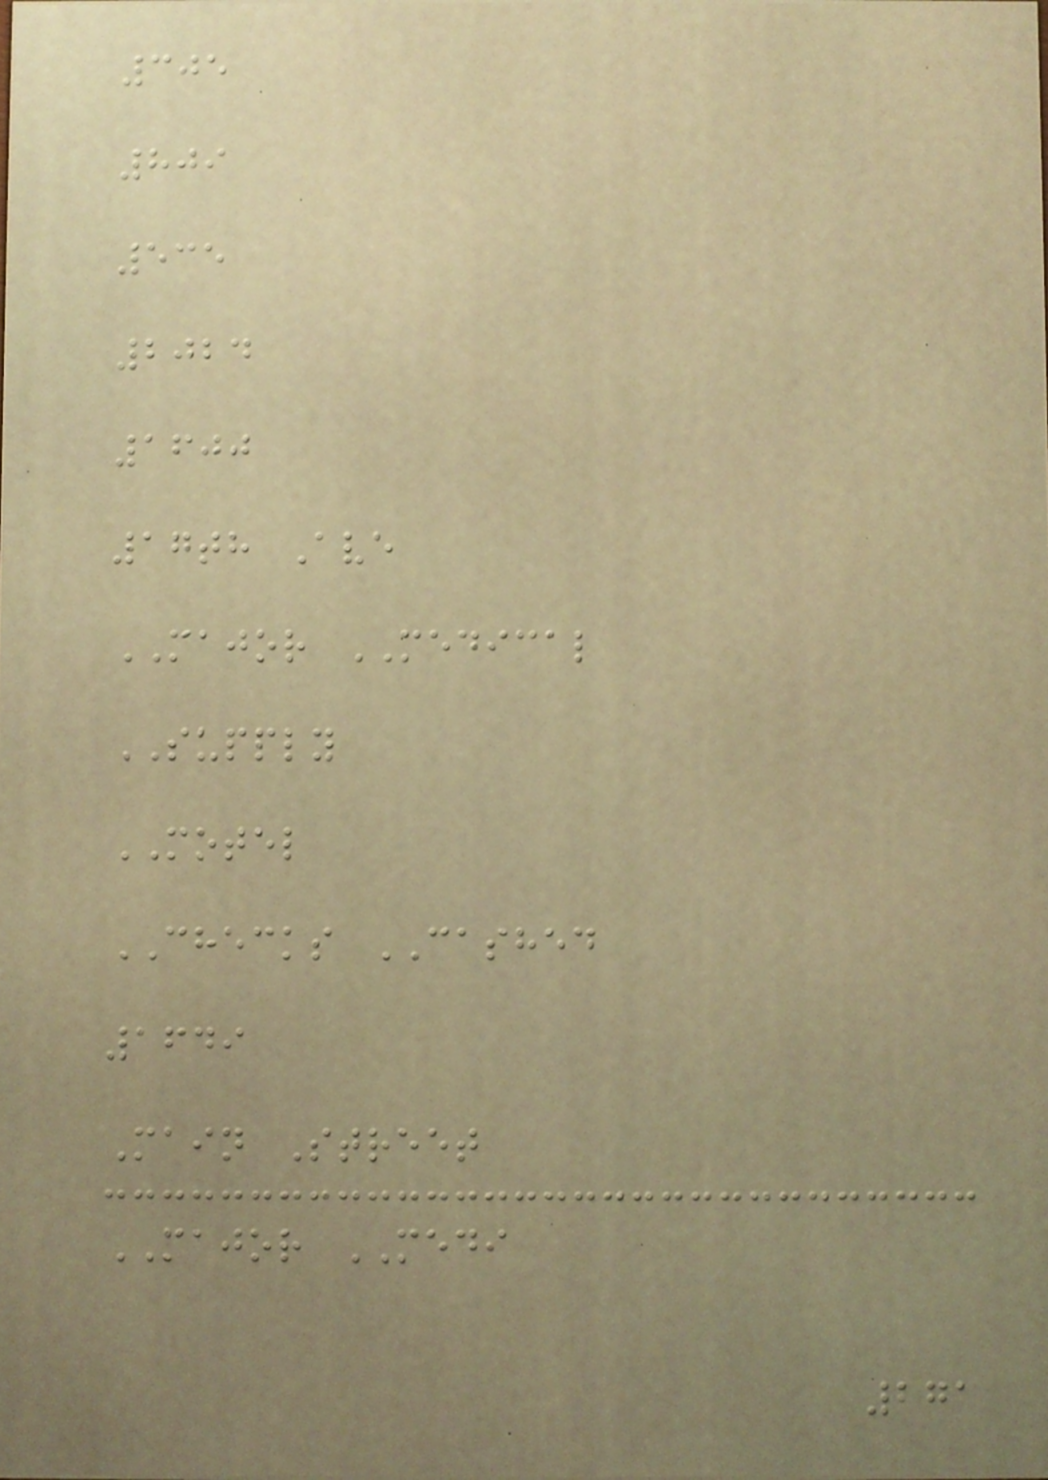305
809
535
2024
1600
17th Ave
MAJOR MEDICAL
SUPPLY
MOTEL
CHECKS CASHED
1649
Main Street
MAJOR MEDI
271
